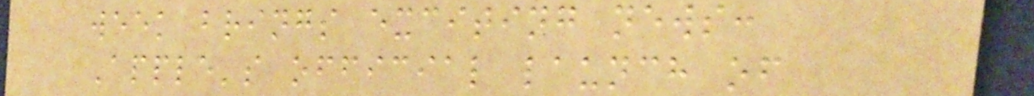week brings exciting news:
Apple's official launch of
